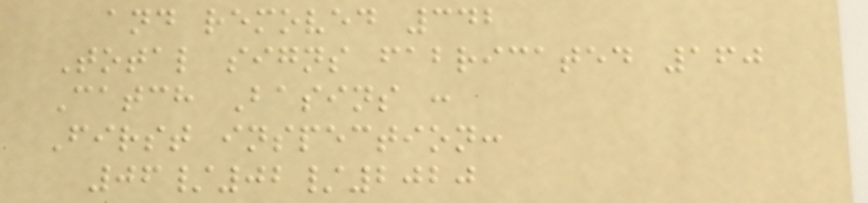and removed 342
Total signs fabricated 160
Catch Basins :
First inspection:
06/02/2020
